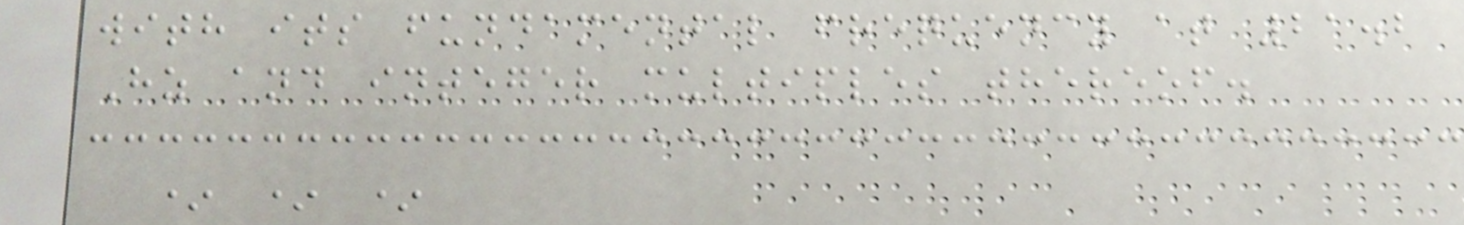with its fundamental frequency at 21.2
Hz and integer multiples thereof.
* * *
